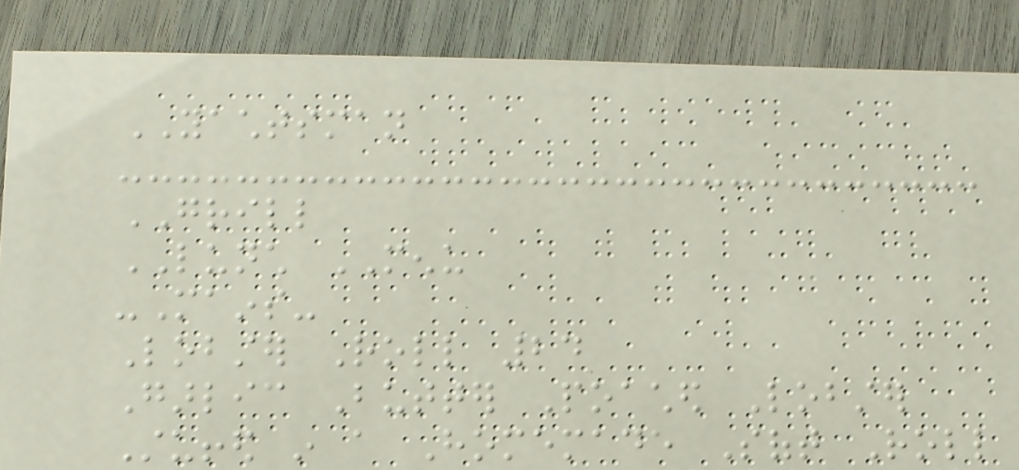YACHTSMAN
GRILL
LUNCH MENU
-Mains-
Lobster Roll 24
Garlic Butter Poached Lobster
Stuffed in a Homemade Soft Roll
